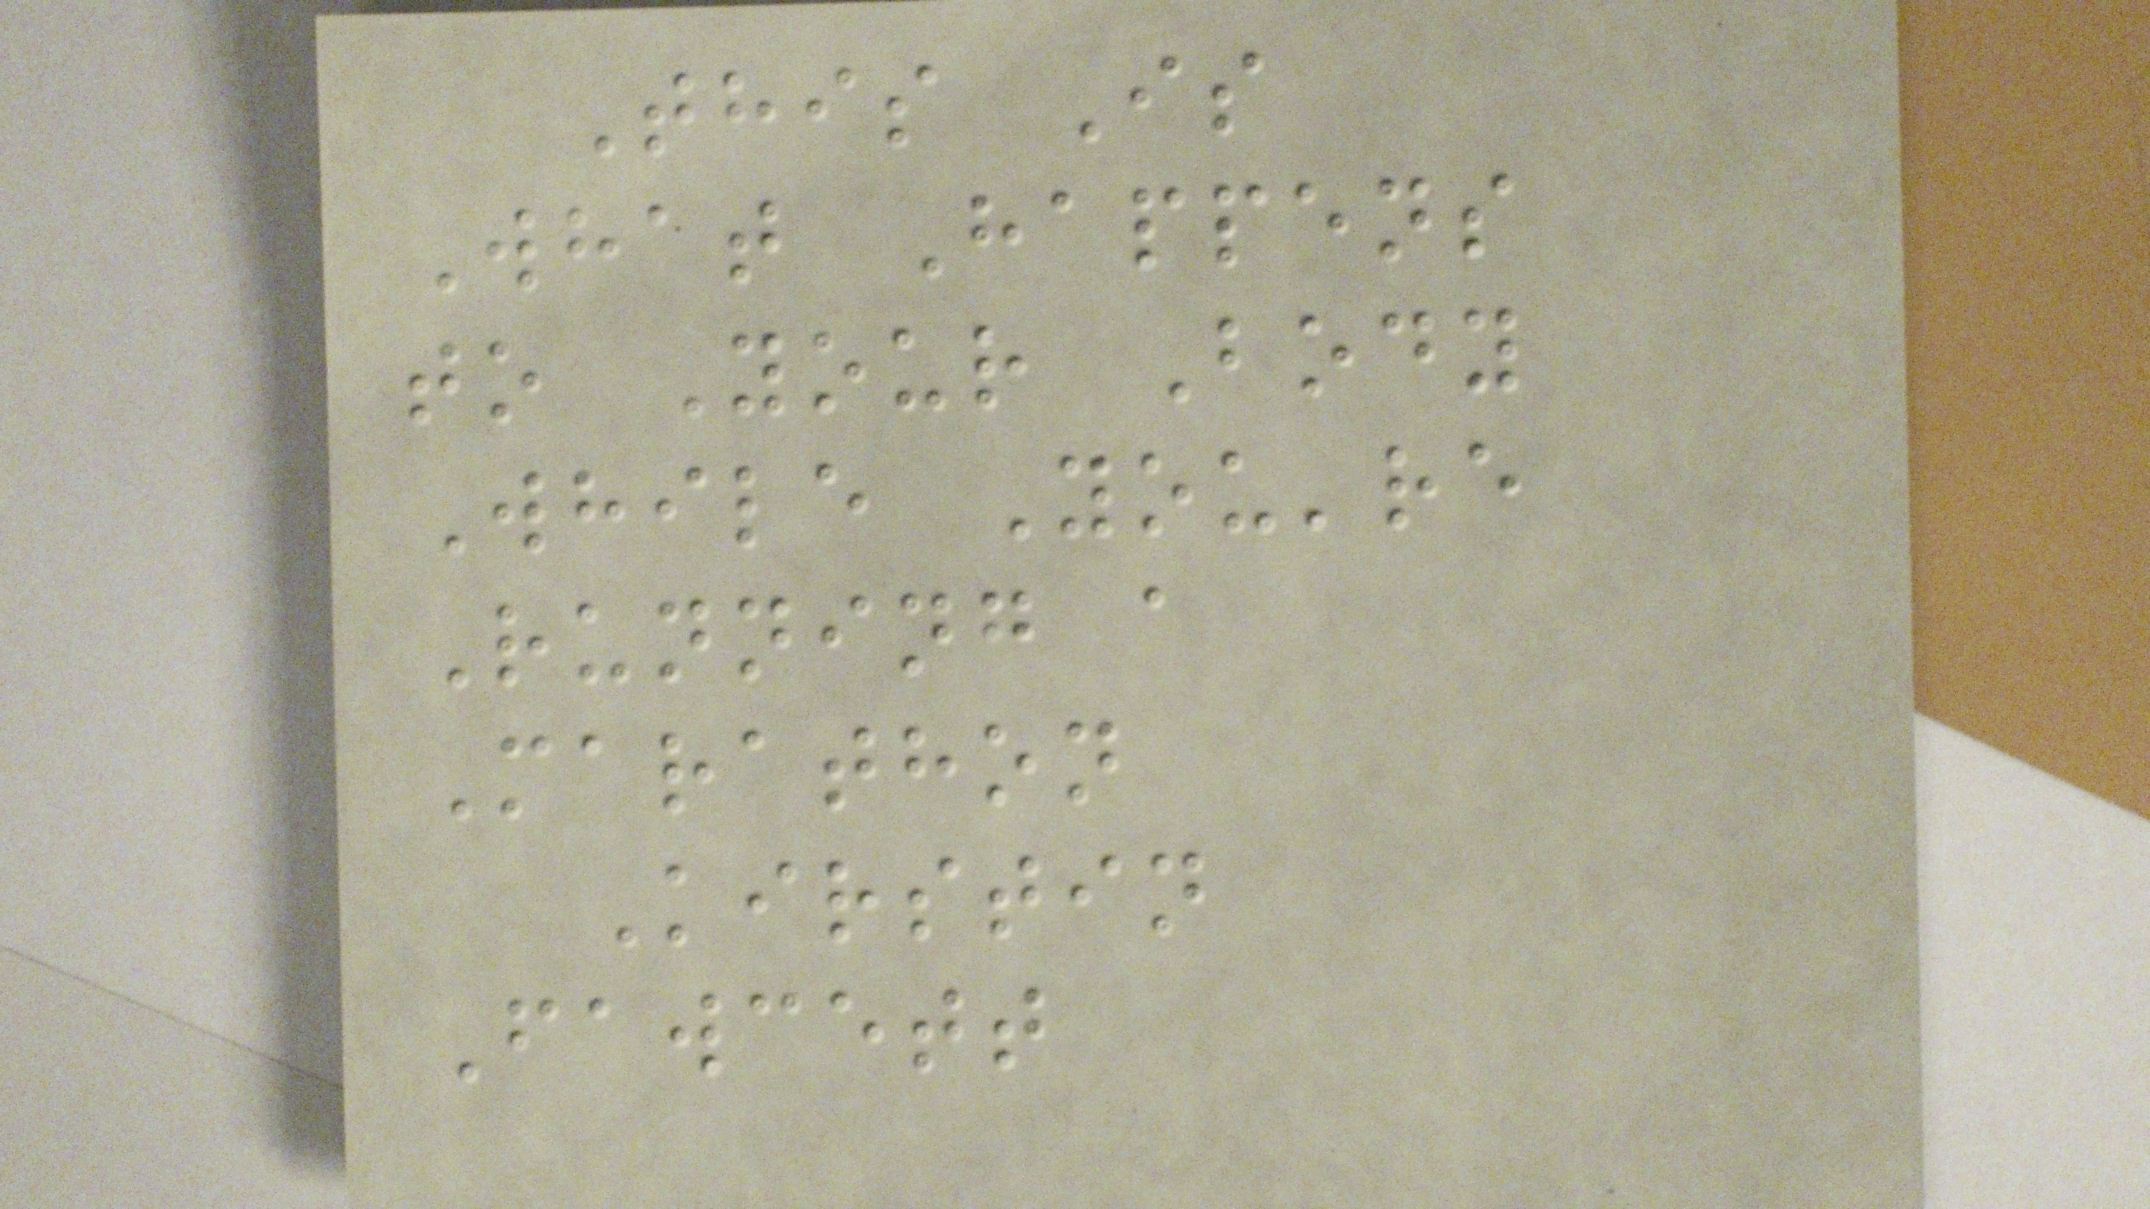This Is
What Happens
to Your Body
While You're
Running a
Marathon
Kirstin
Fawcett
